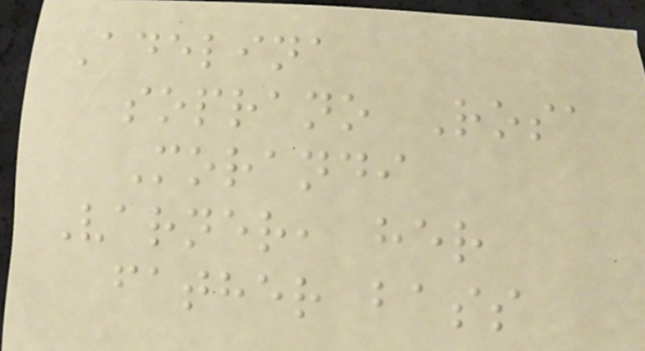Adelina
soprano Rosa
Morandi
Varner, her
father bass
